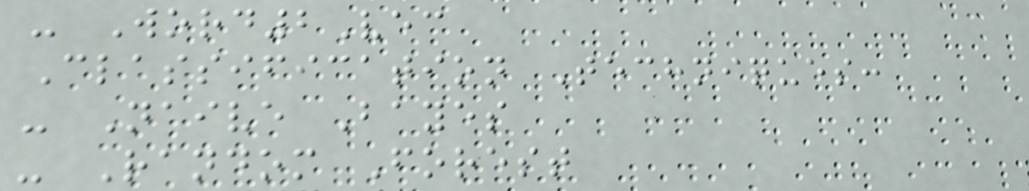- Word2Vec
Classification Techniques:
- Naive Bayes
- Random Forest
